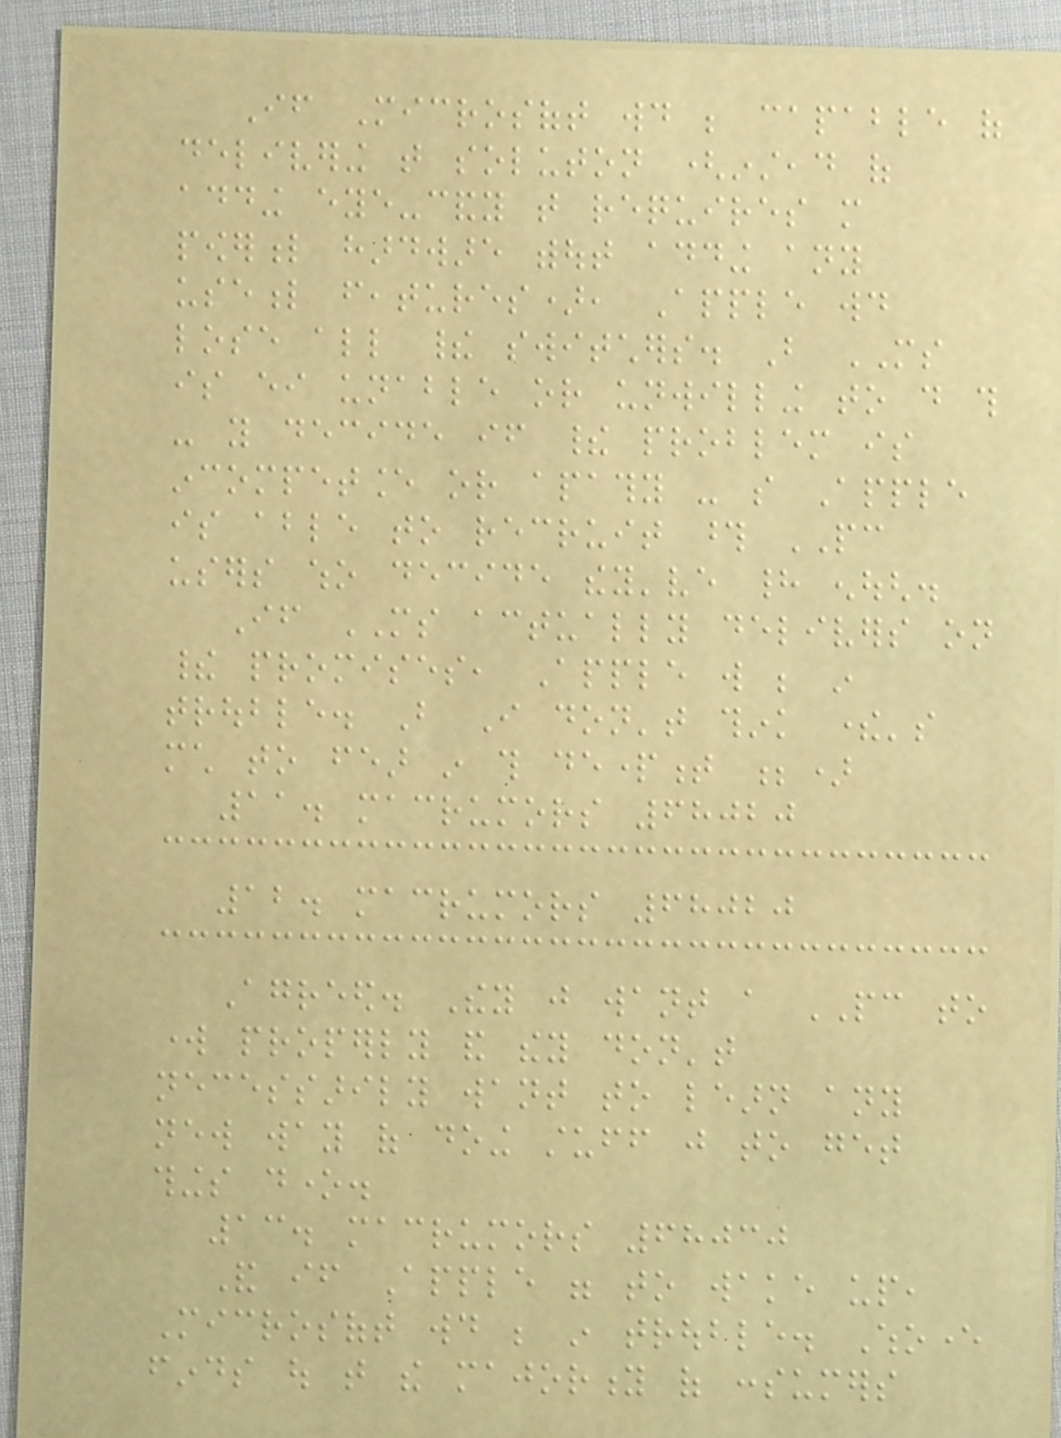If Microsoft would be capable of
delivering that soluton (instead of
adding eye-candy that requires more
powerful hardware without adding any
useful features), Apple would
lose all their switchers. But MS
is either unable or unwilling to do this
- you decide if their problem is
incompetance or apathy - so Apple
is able to recruit those PC
users who decide they've had enough.
If MS actually delivers on
their promises, Apple will be in
trouble. But I don't think there's
much to fear in this department ;)
11. macrumors 68020
12. macrumors 68020
Agreed. They just want a PC to
work properly and they don't
necessarily want to learn any
new way of doing stuff just to get
things done.
13. macrumors 68030
And if Apple were to wake up,
Microsoft would be in trouble. Whoever
finds out that the majority of consumers
